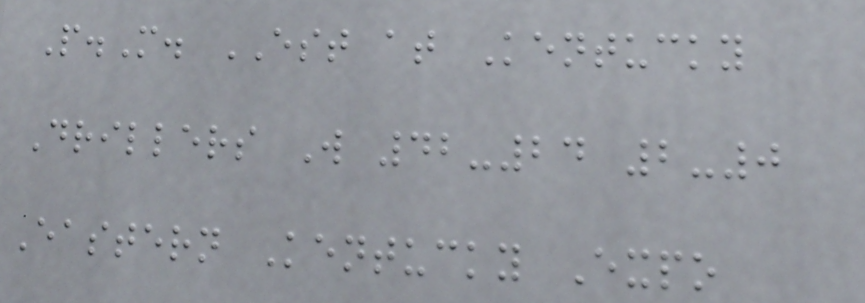P.M. EST at Kentucky
Drillers W 42-24 2-0
Eastern Kentucky Expo
